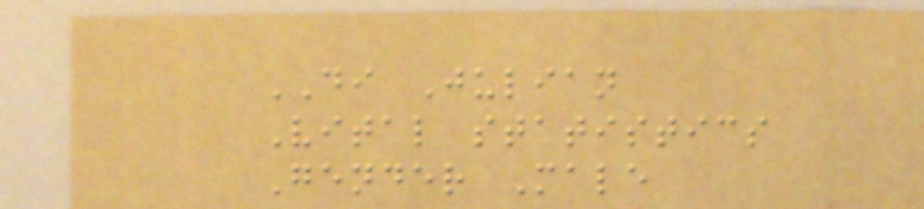DI Julian
Vital statistics
Gender Male
